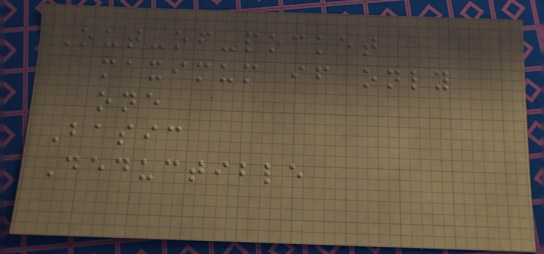Out-of-pocket
maximum if only
one
Basic
Deductible
